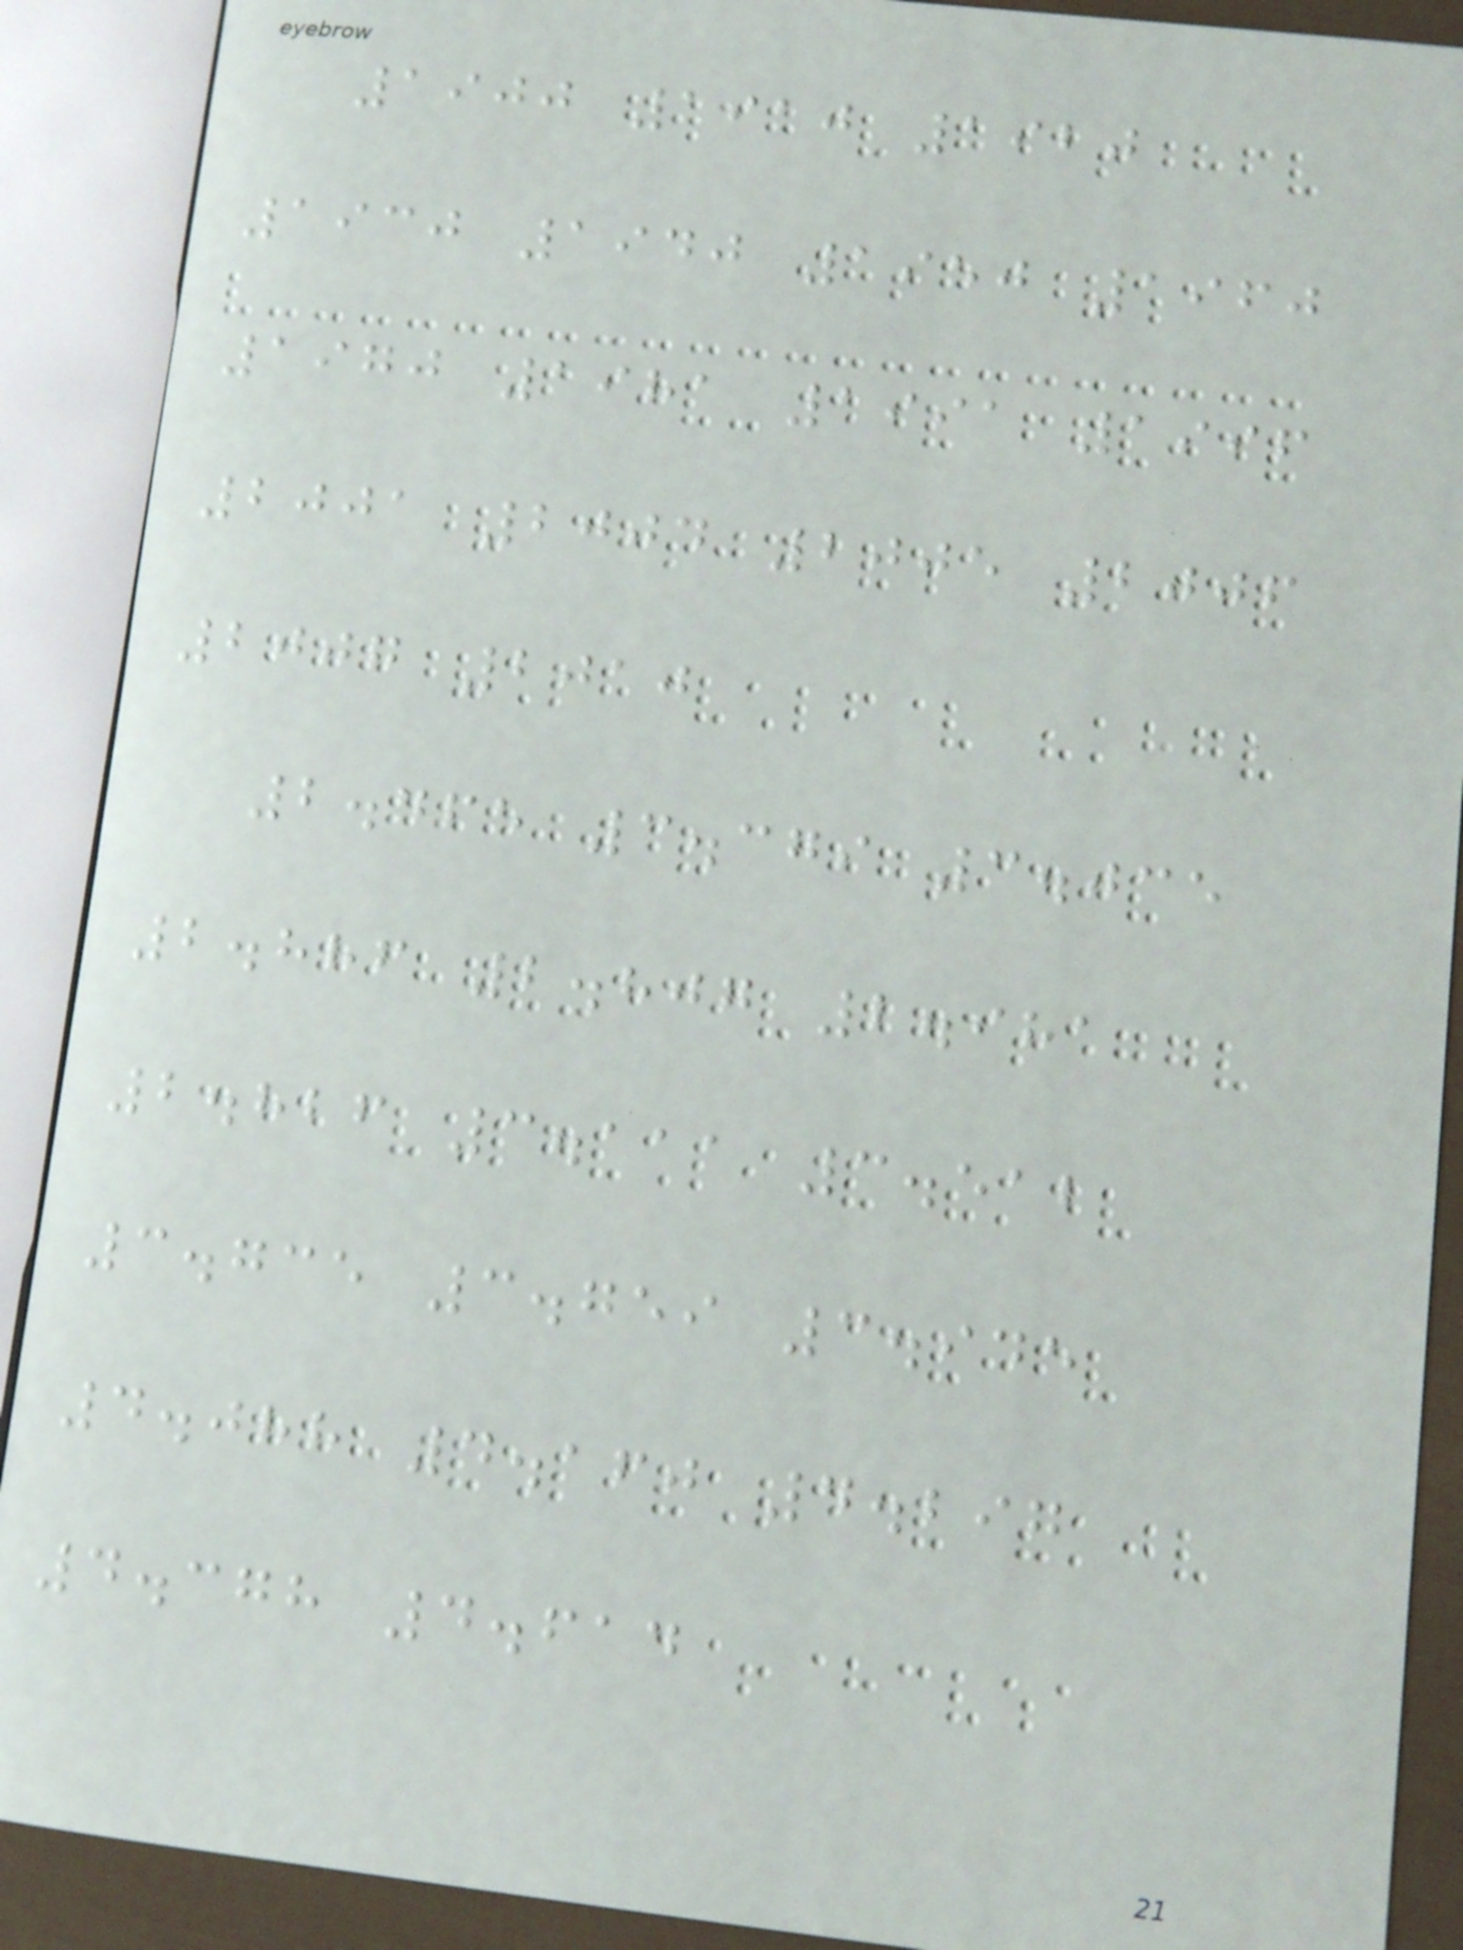1900 1910 1920
1930 1940 1950 1960
1970 1981 1991 1996
2001 2004 2005 2006
2007 2010
2.465 3.379 3.035
2.886 2.807 2.981
2.826 3.111 3.512
3.735 3.759 3.945
4.088 4.160 4.297
4.378 4.614
